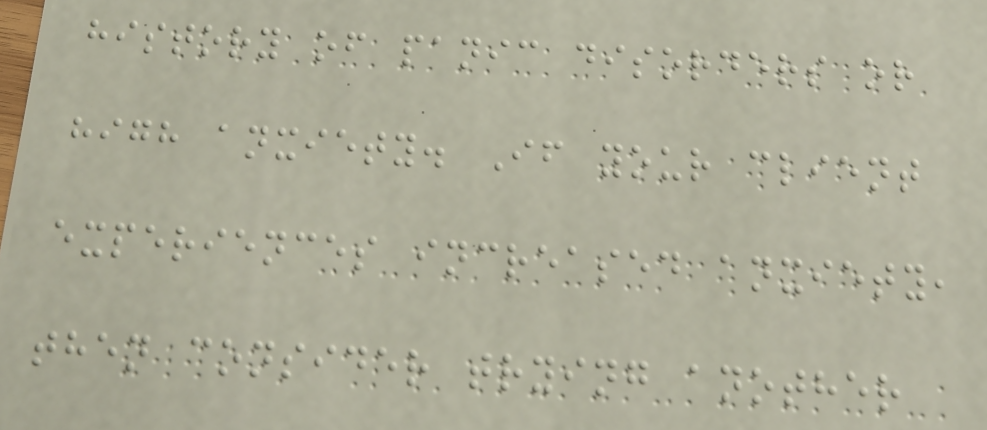history of panic disorders or
high anxiety. If your client
experiences increased anxiety,
then consider trying another
